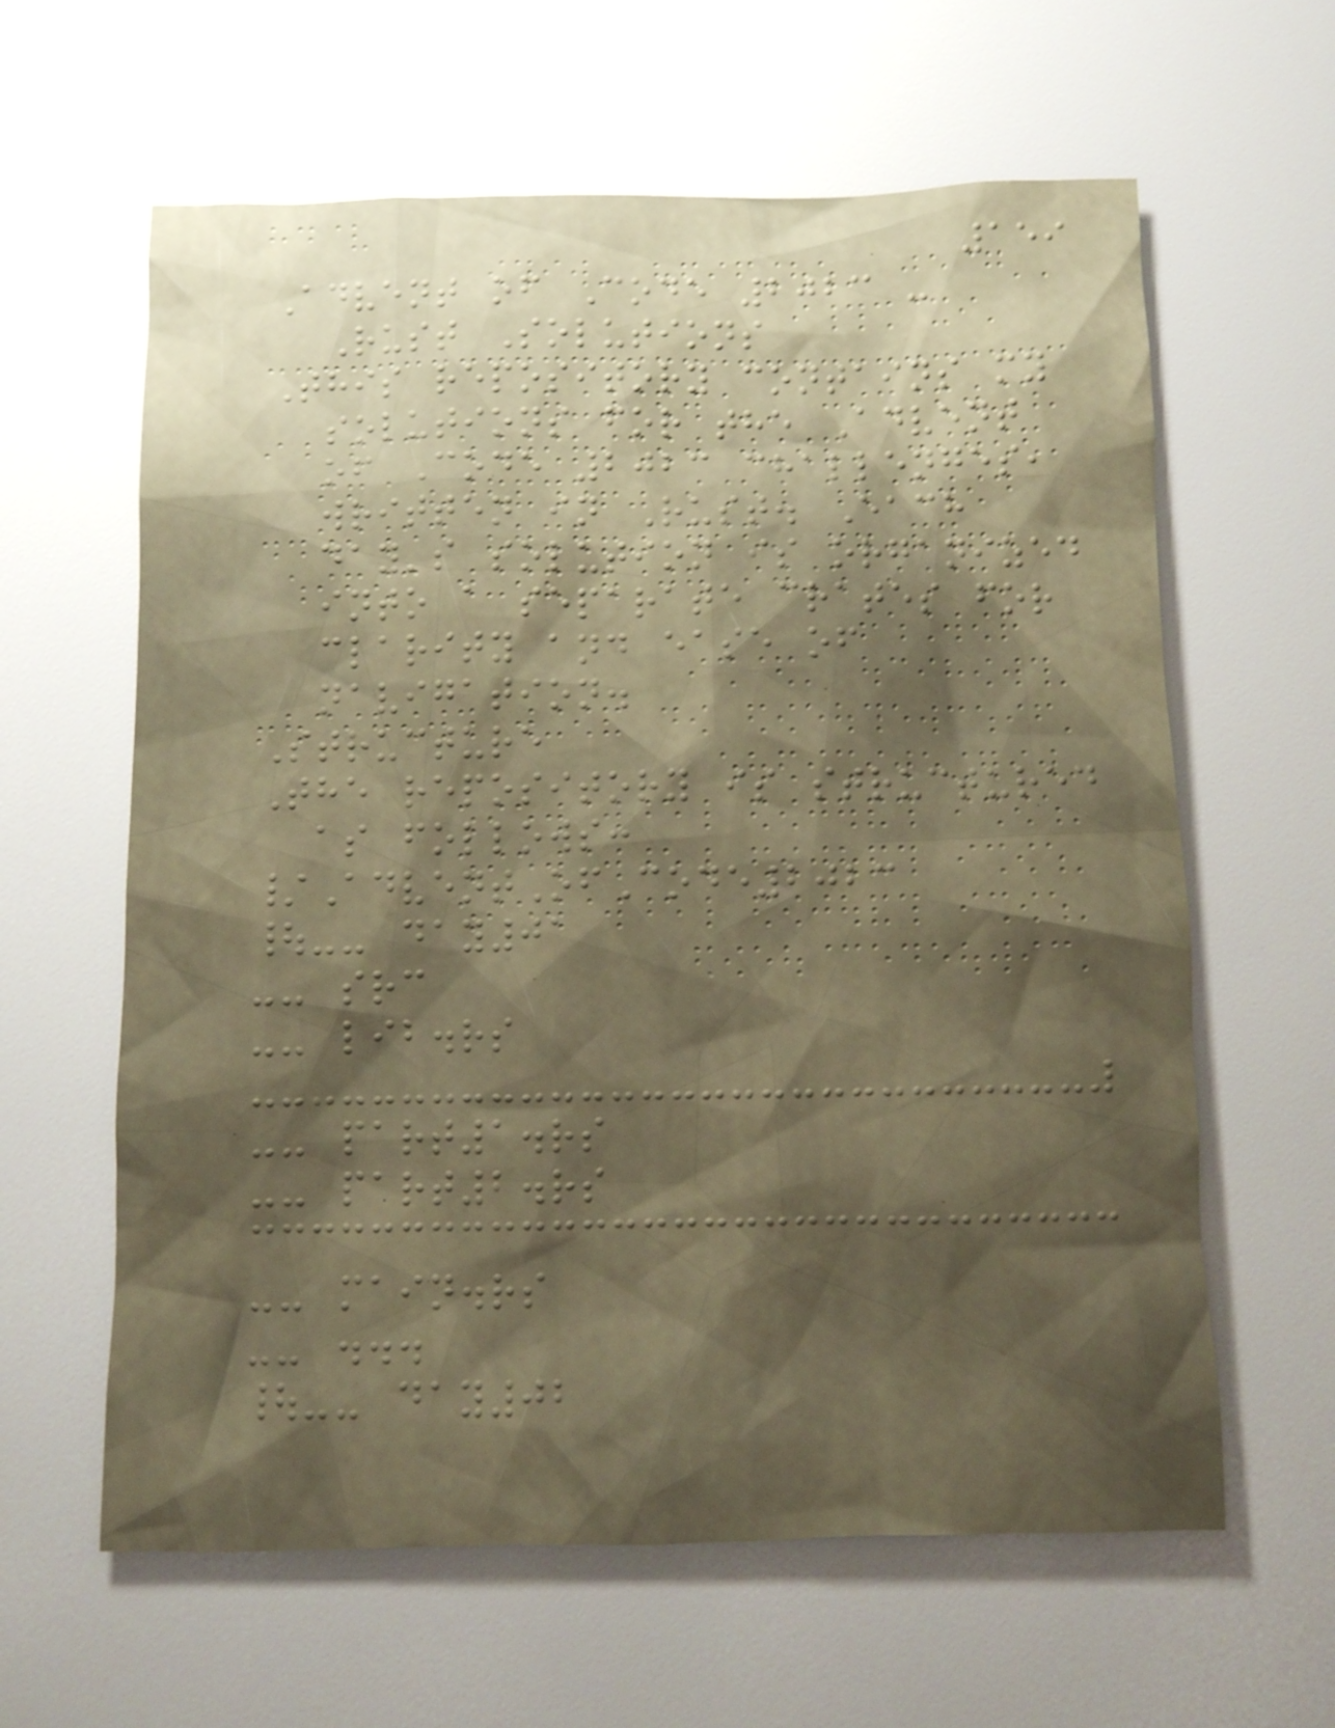159
Advent of Code 2023 -
Rust Solutions
This repository contains my
solutions for the Advent
of Code 2023 challenges,
written in Rust. Each
day's solution is organized
into a separate crates for
clarity and ease of
navigation.
Structure
The repository is structured
as follows:
/AdventOfCode2023
|-- day01
-- src
-- lib.rs
-- part1.rs
-- part2.rs
-- main.rs
-- ...
|-- day02
